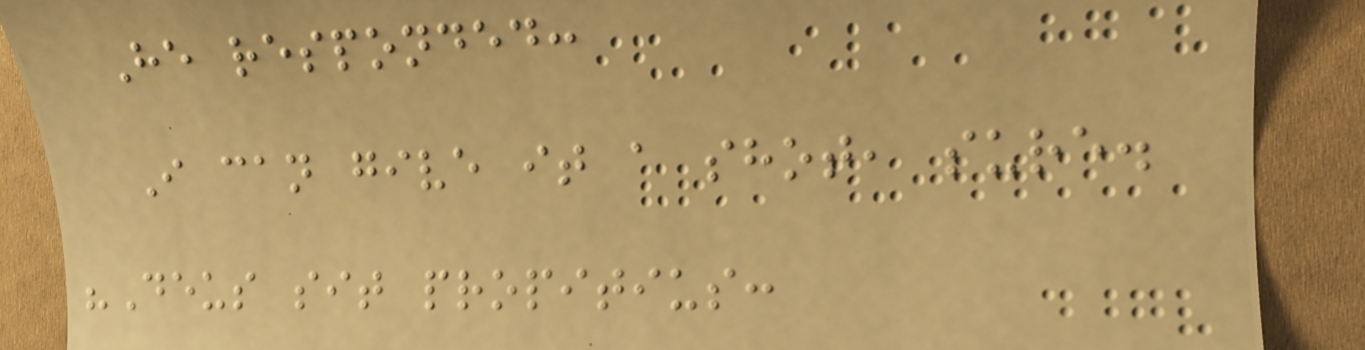He responded:
I can give it a shot, sure.
"Deus sit propitius:
